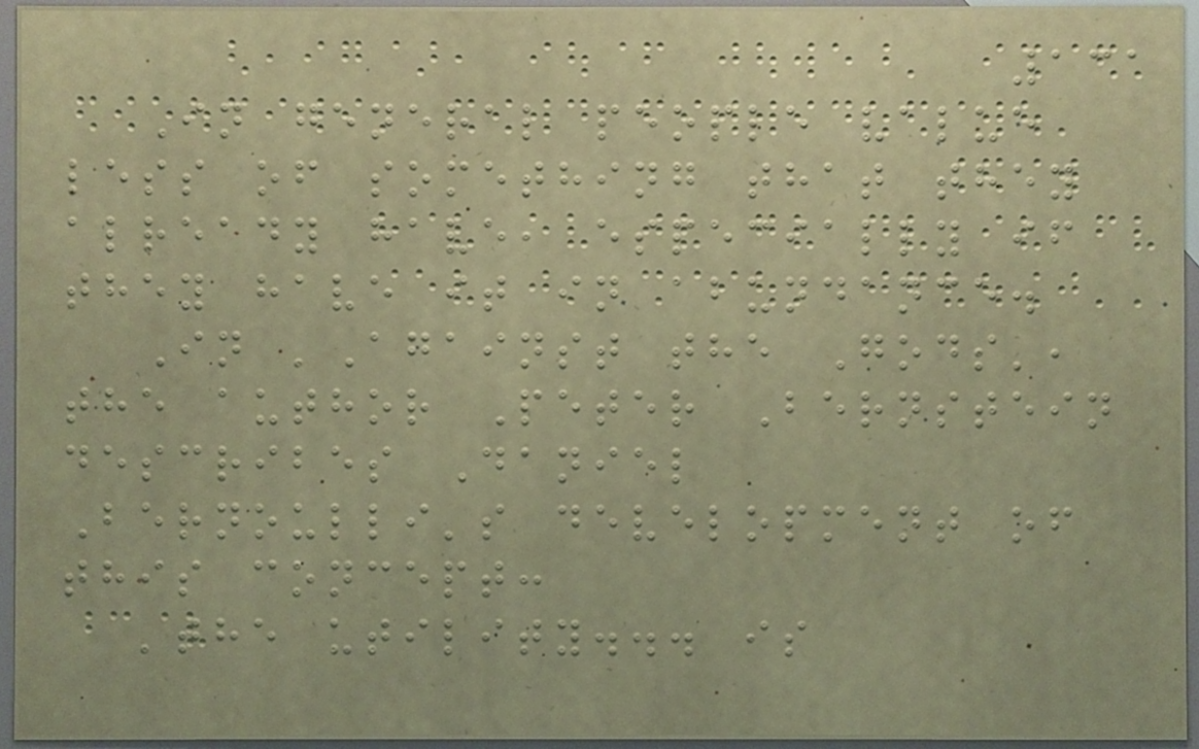131
In general people value
less of something that they
already have, especially if
they have it in abundance.
In 'Against the Gods',
the author Peter Bernstein
describes Daniel
Bernoulli's development of
this concept:
'the utility... is
